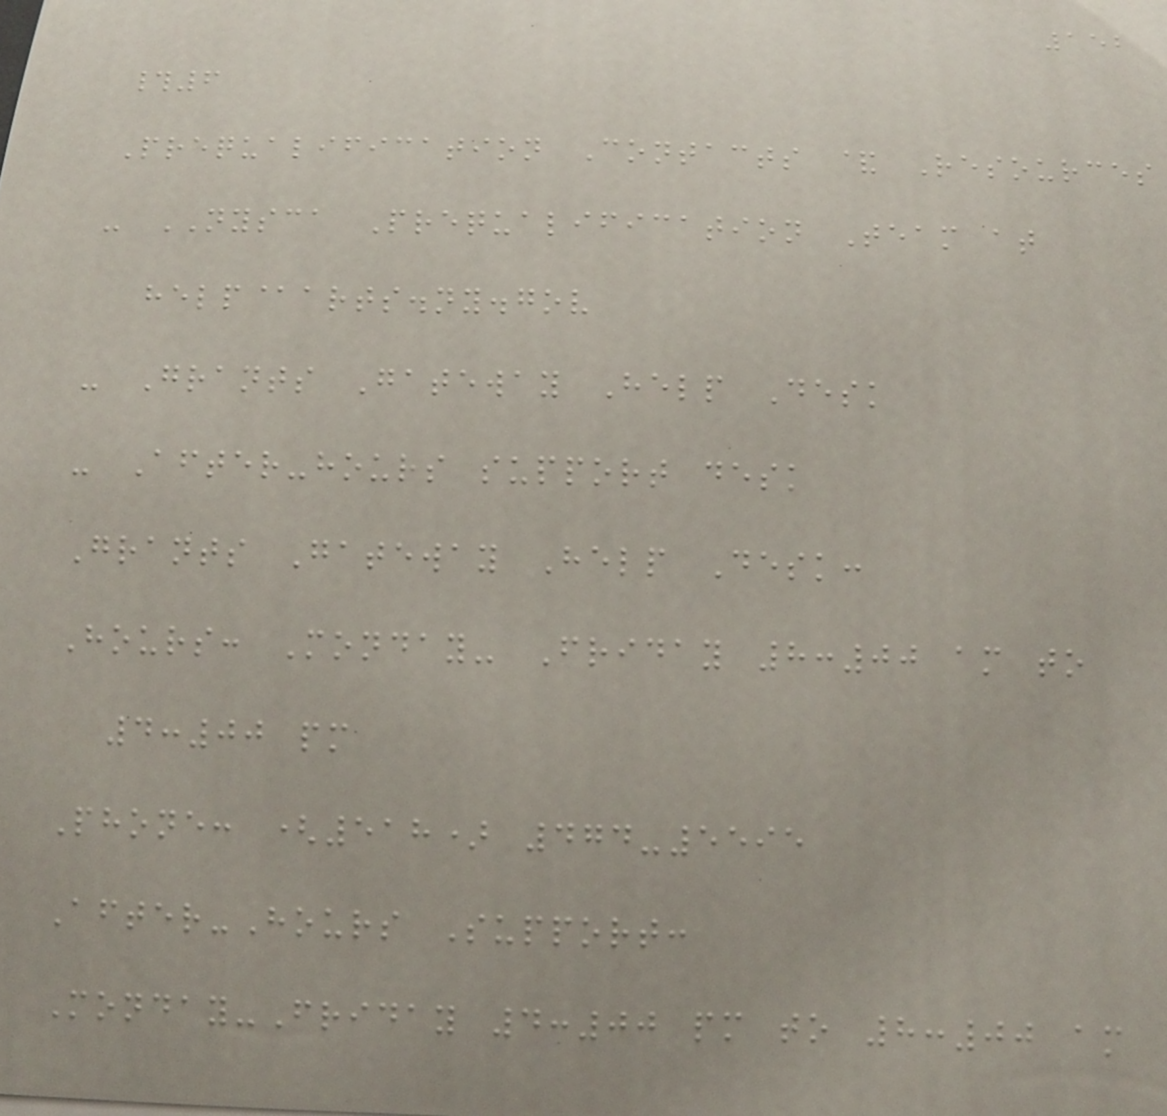152
#6
Prequalification Contacts & Resources
- NYSCA Prequalification Team at
help@arts.ny.gov
- Grants Gateway Help Desk
- After-hours support desk
Grants Gateway Help Desk:
Hours: Monday- Friday 8:00 am to
4:00 pm
Phone: (518) 474-5595
After-Hours Support:
Monday-Friday 4:00 pm to 8:00 am
